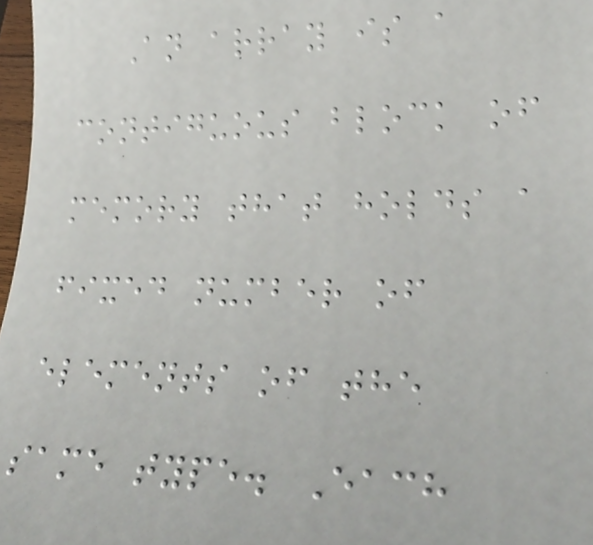An array is a
contiguous block of
memory that holds a
fixed number of
elements of the
same type. Each
